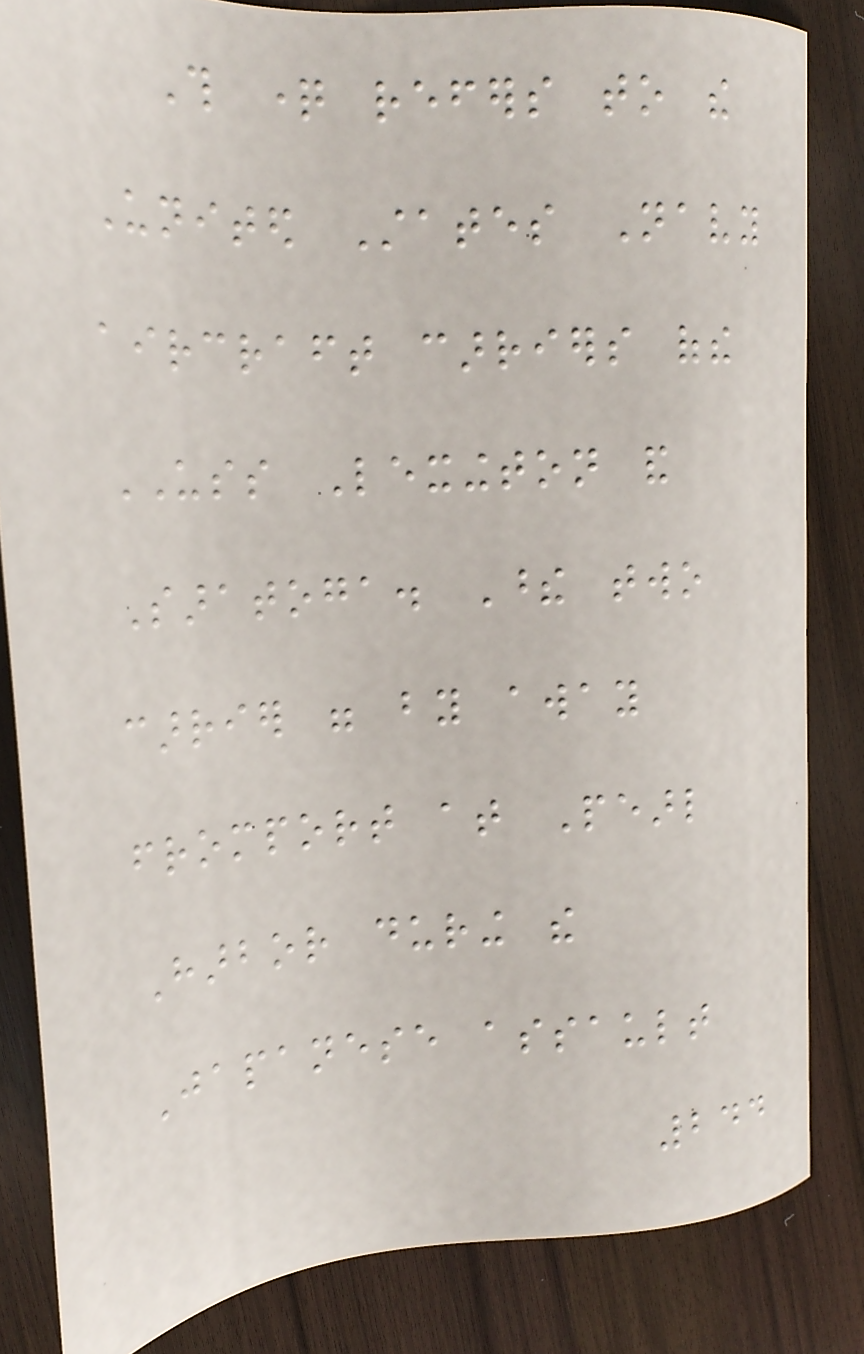This question refers to the
United States Navy
aircraft carriers ofthe
USS Lexington and
Saratoga. These two
carrier were by away
fromport at Pearl
Harbor during the
Japanese assault
244
